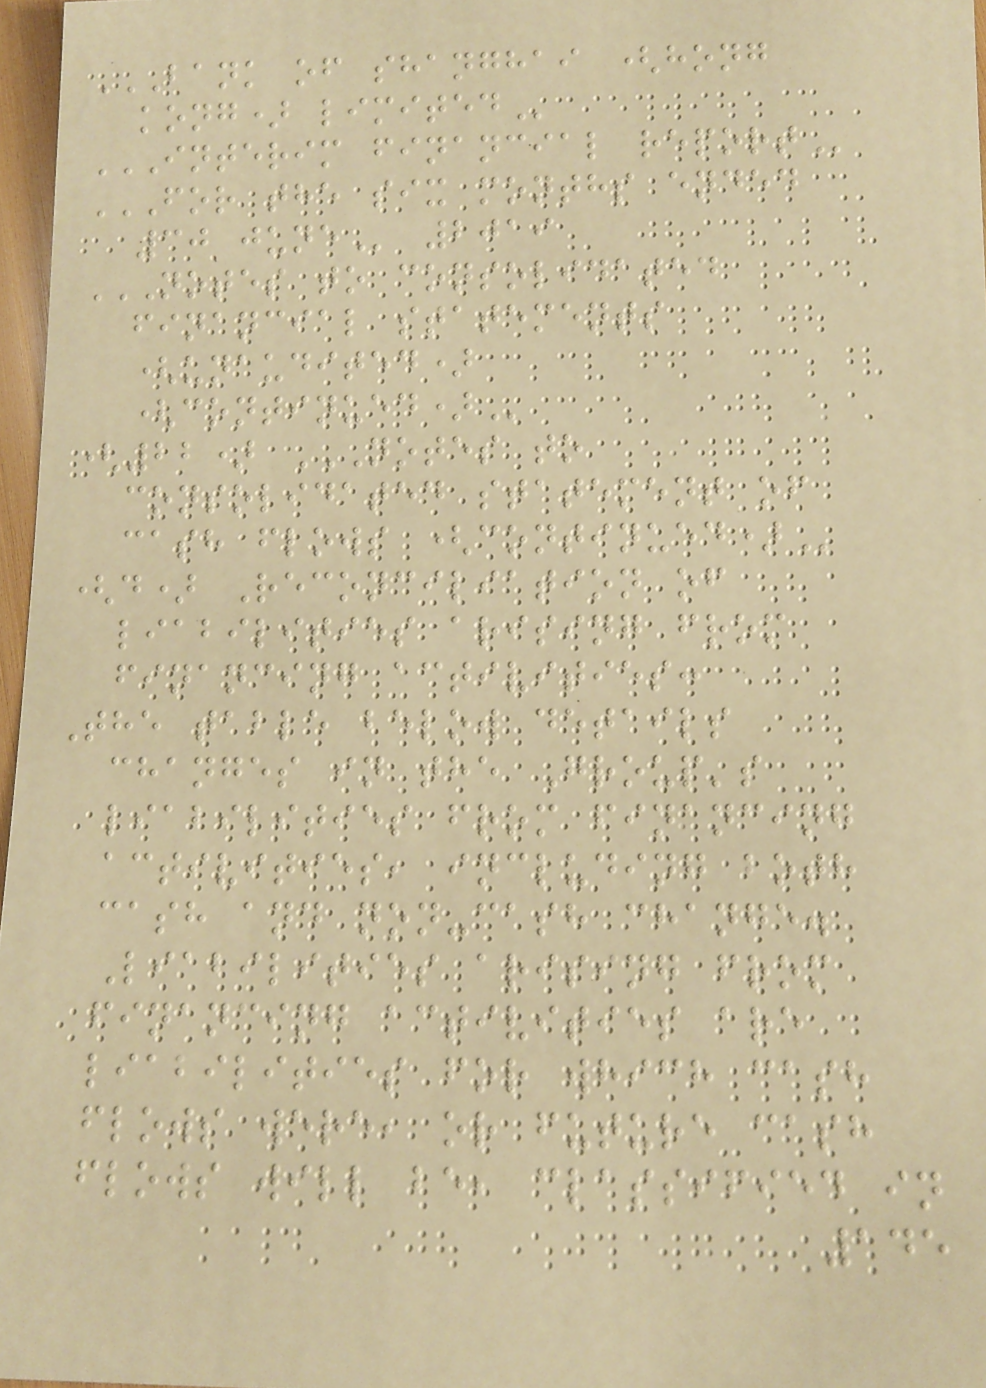BANK OF SHANGHAI (HONG
KONG) LIMITED
INTERIM FINANCIAL REPORT
FOR THE SIX MONTHS ENDED
30 JUNE 2019
NOTES TO CONSOLIDATED
FINANCIAL STATEMENTS
(UNAUDITED)
(CONTINUED)
(22) NOTES TO
CONSOLIDATED STATEMENT OF
CASH FLOWS (CONTINUED)
(d) Reconciliation of
liabilities arising from
financing activities:
The table below details
changes in the Group's
liabilities from financing
activities, including both
cash and non-cash change.
Liabilities arising from
financing activities are
liabilities for which cash
flows were, or future cash
flows will be, classified in
145
